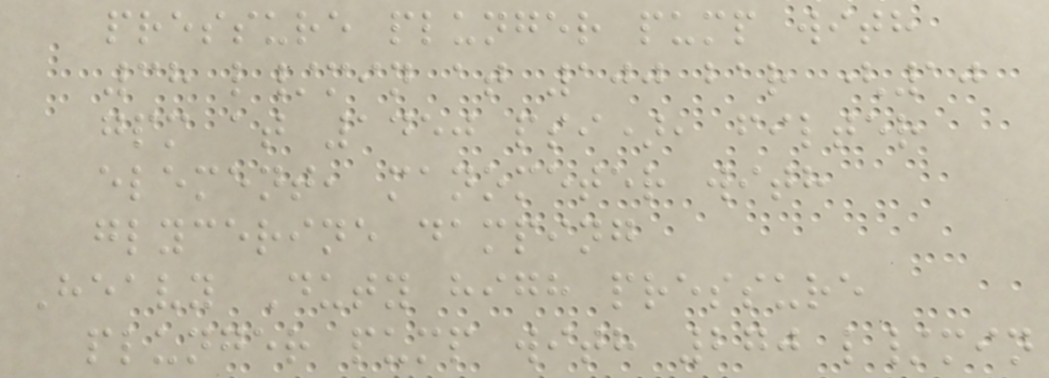pressure plunger pump with
38 l/min at 100 bar (10
gpm at 1450 psi), filter
element, manometer with
glycerine damping
Heavy Duty high pressure
plunger pump with 270 l/min
